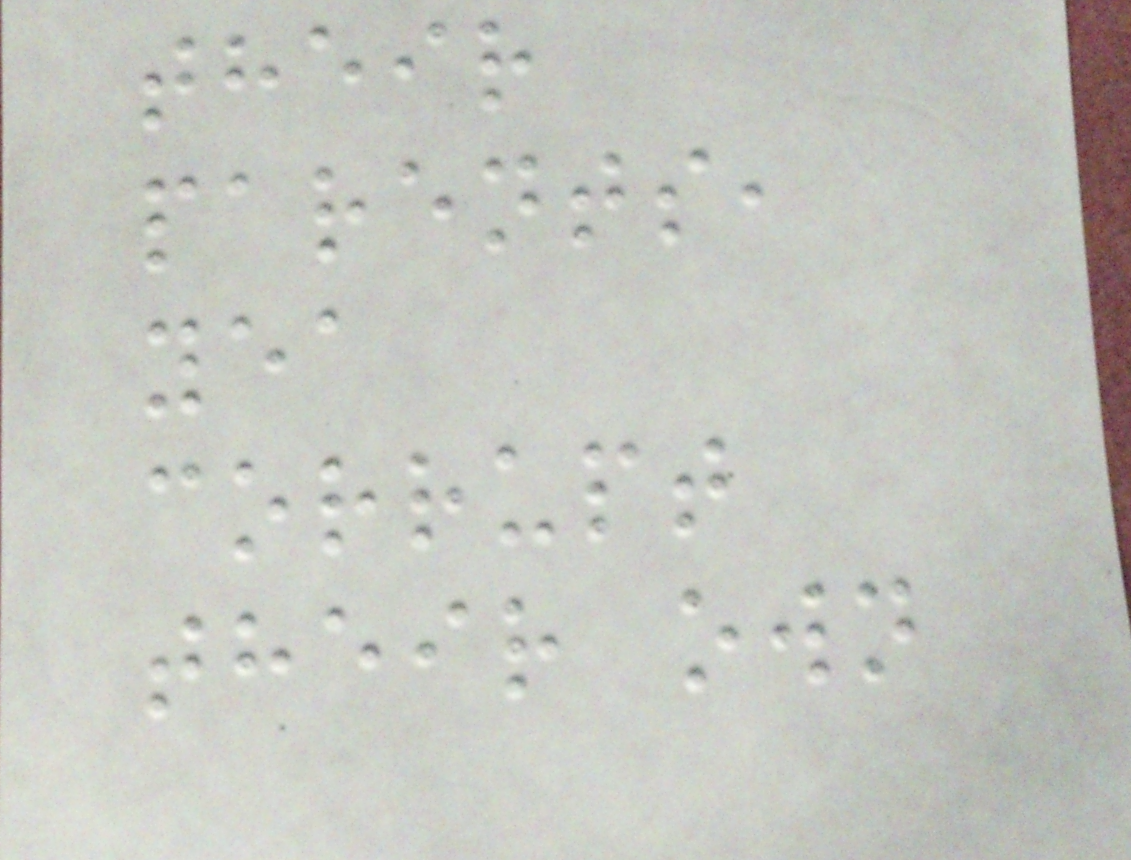their
parents,
yea
corrupt
their own
